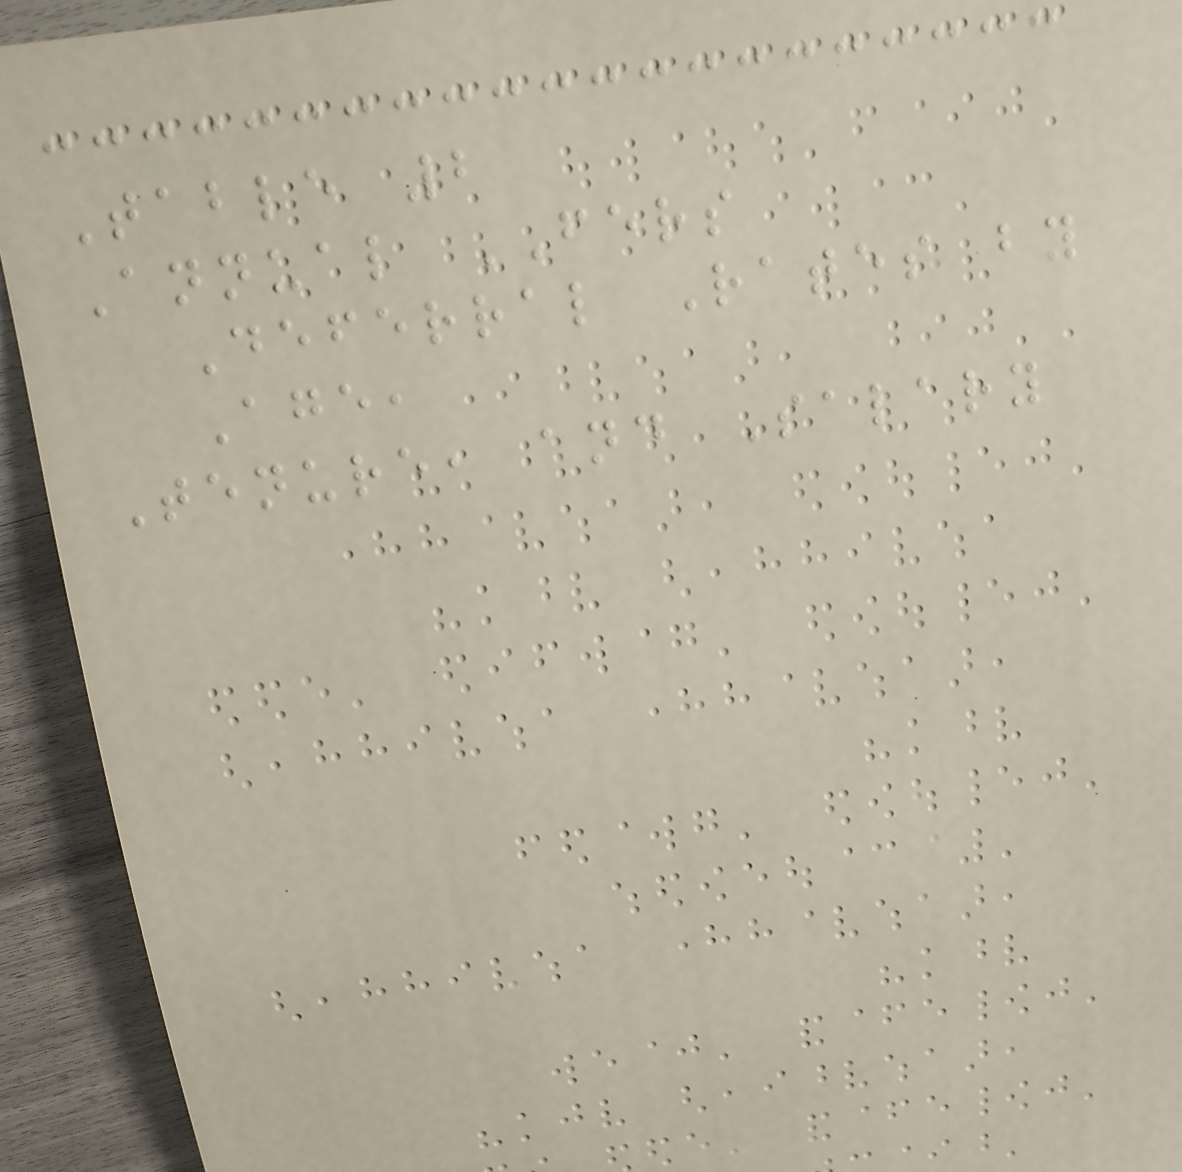Table 2
Annual FERS
Deferral Rates by
Age,
Tenure, and Salary
